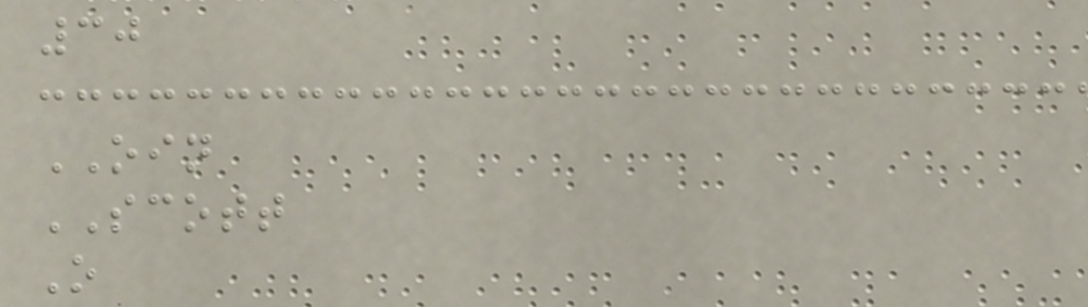30
OIN
SCOTT
O
